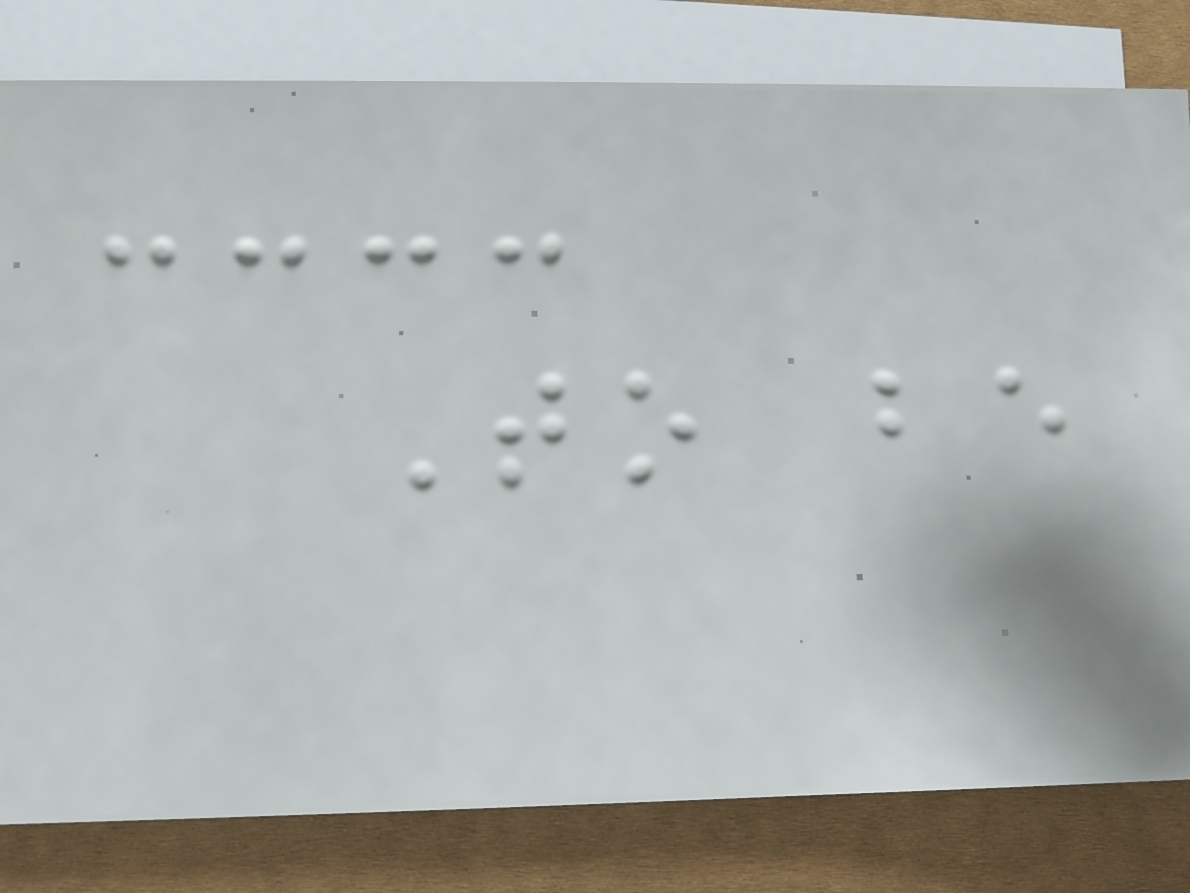To be
